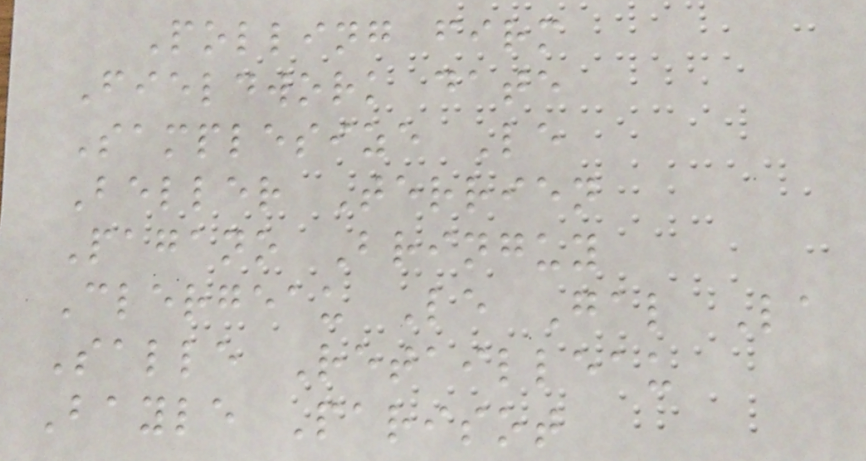Polling firm
Fieldwork date
Samplesize Le
Beller Terrien
Pagano Bringuy
Clergeau Le Gal La
Salle Retailleau
Bayle Parisot
